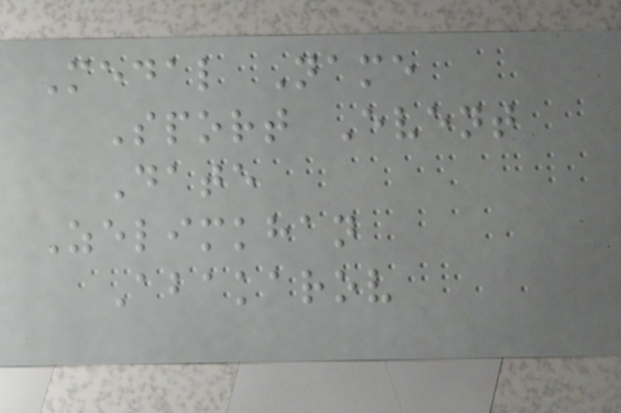Medal Name
Sport Event
Date
Zelimkhan
Abakarov
